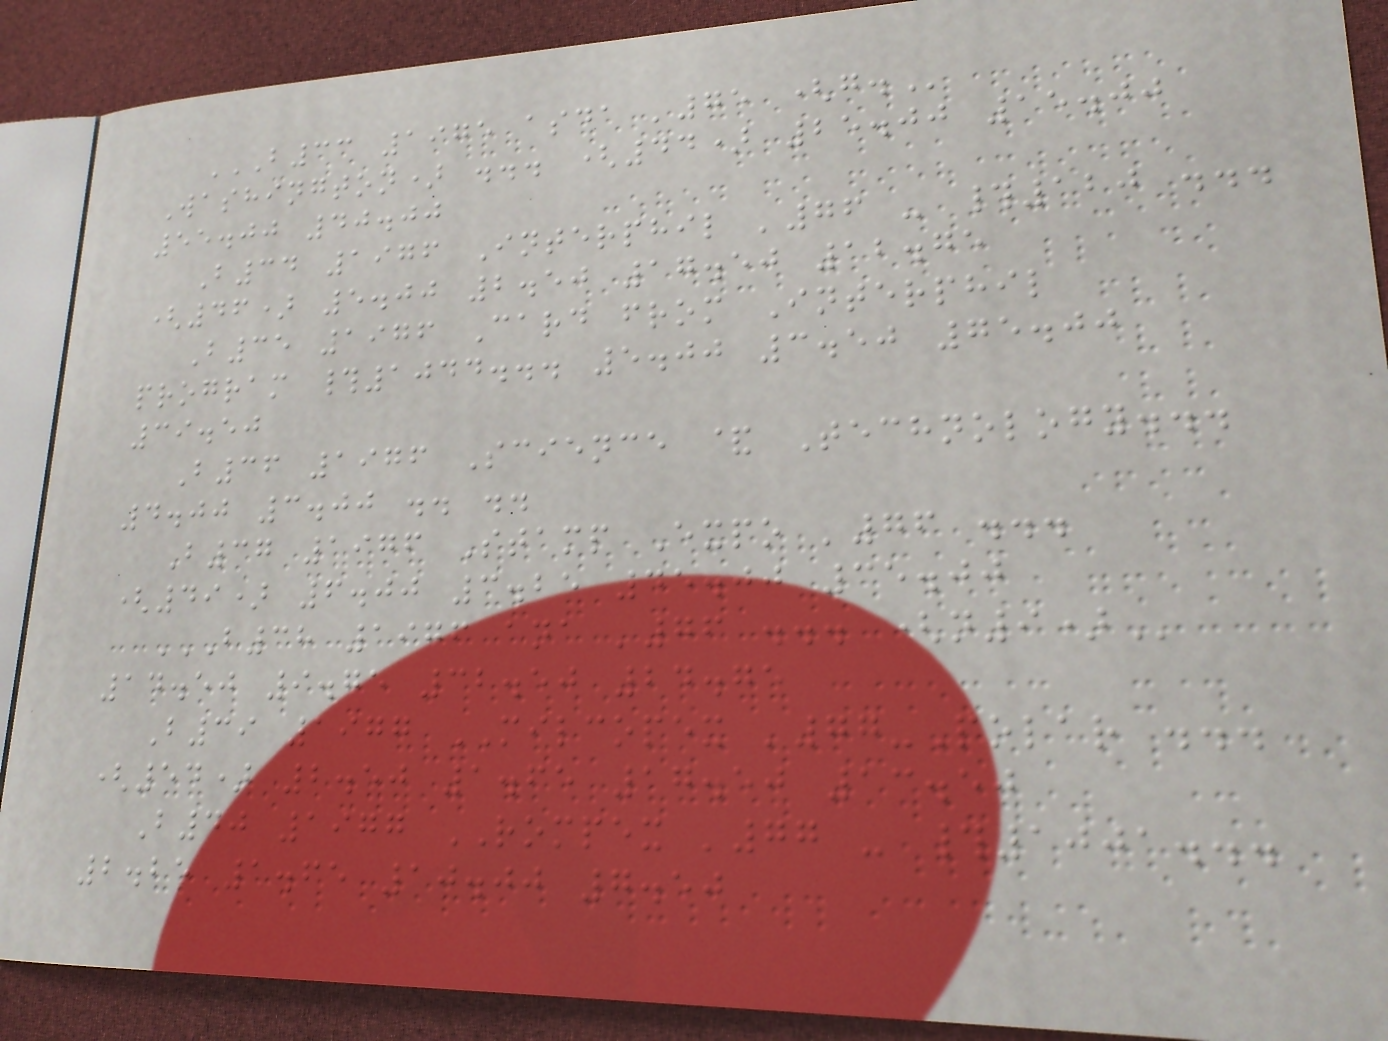B33 1975 ASDA '75 (G.
Washington) ... (44) 25.00 15.00
55.00 40.00
B34 1976 Interphil '76 - #120 ...
(46) 5.00 2.50 17.50 12.75
B35 1976 Card from Interphil
program #1044... 5.00 3.50 75.00
39.50
B36 1976 Science & Technology...
4.00 3.00 .. ..
B37 1976 Stamp Expo '76 ...
(49) 6.00 3.25 45.00 35.00
B38 1976 ANA '76 ... (N9)
14.50 9.75 32.50 24.75
B39 1977 MILCOPEX '77-Polar ...
(54) 2.50 1.65 17.50 13.50
B40 1977 ROMPEX '77 - #1001...
2.25 1.65 10.00 7.50
